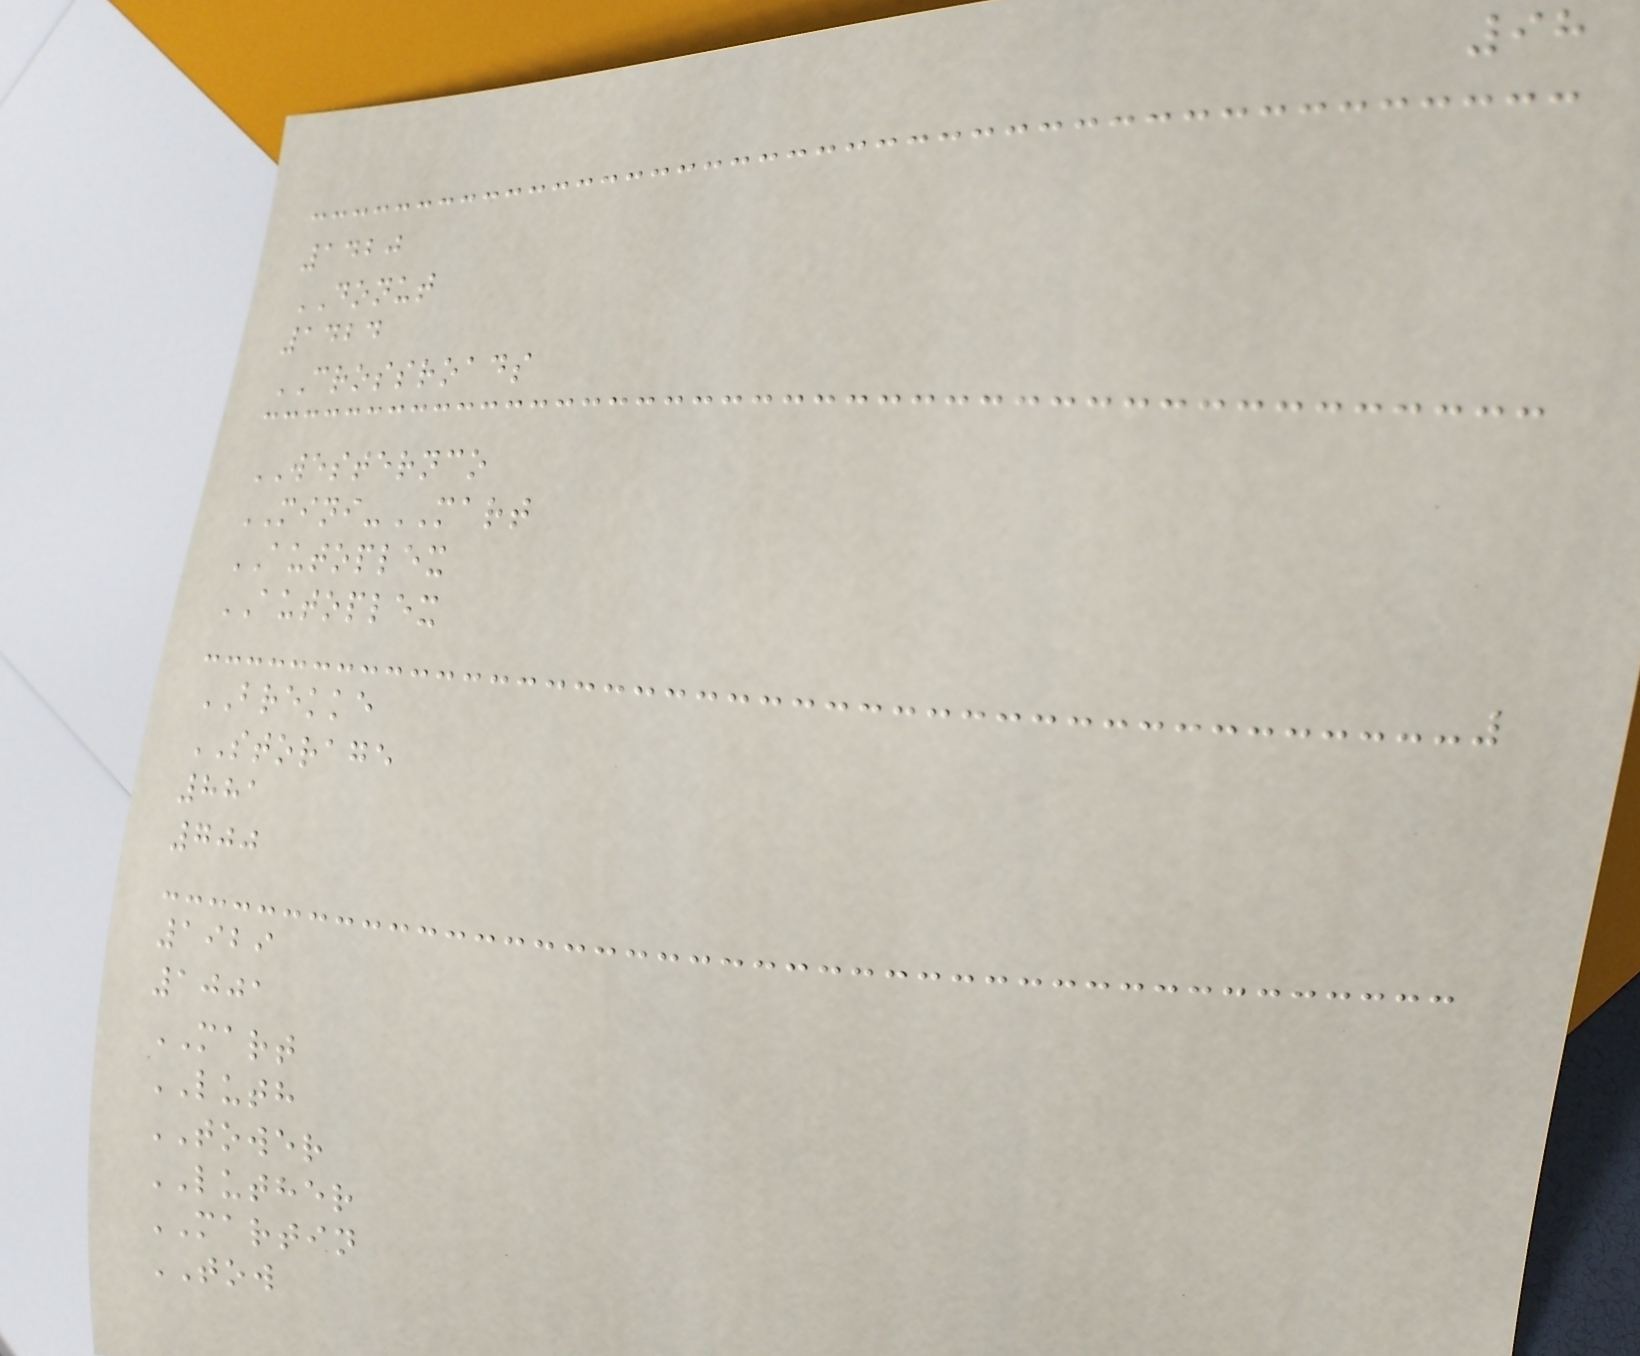98
1420
DONUT
1424
CROSSROADS
WESTERNCO
MINI-MART
AUTOPLEX
AUTOPLEX
BREKKE
STORAGE
881
700
1929
1001
MART
LUTH
TOWER
LUTHER
MARTIN
TOW
